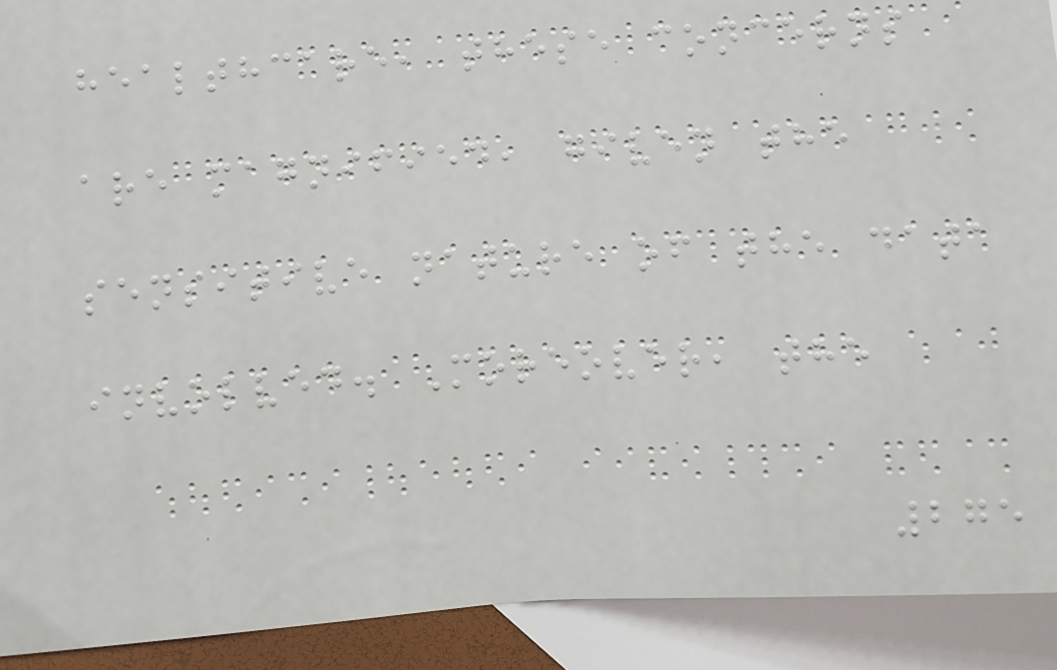healthcare, these concerns
are magnified, given the
sensitive nature of the data
involved. Moreover, the
275
